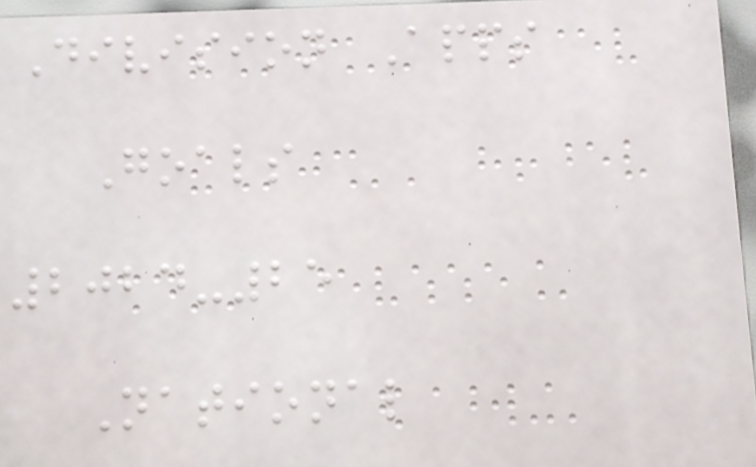Division Apps
Goals
2024-25
National
